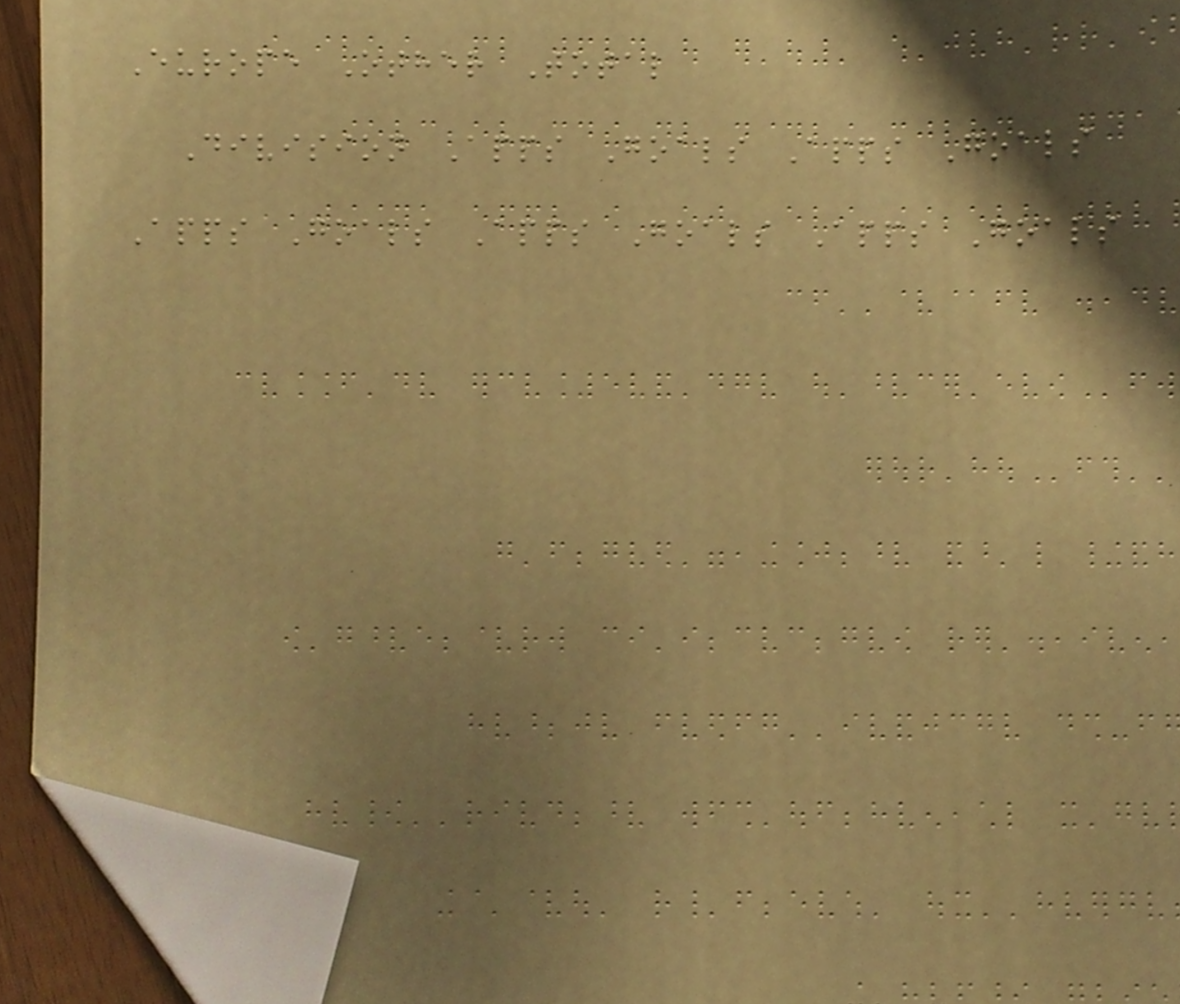Europe Other Total
Division Apps Goals Apps Goals
Apps Goals Apps Goals Apps Goals
